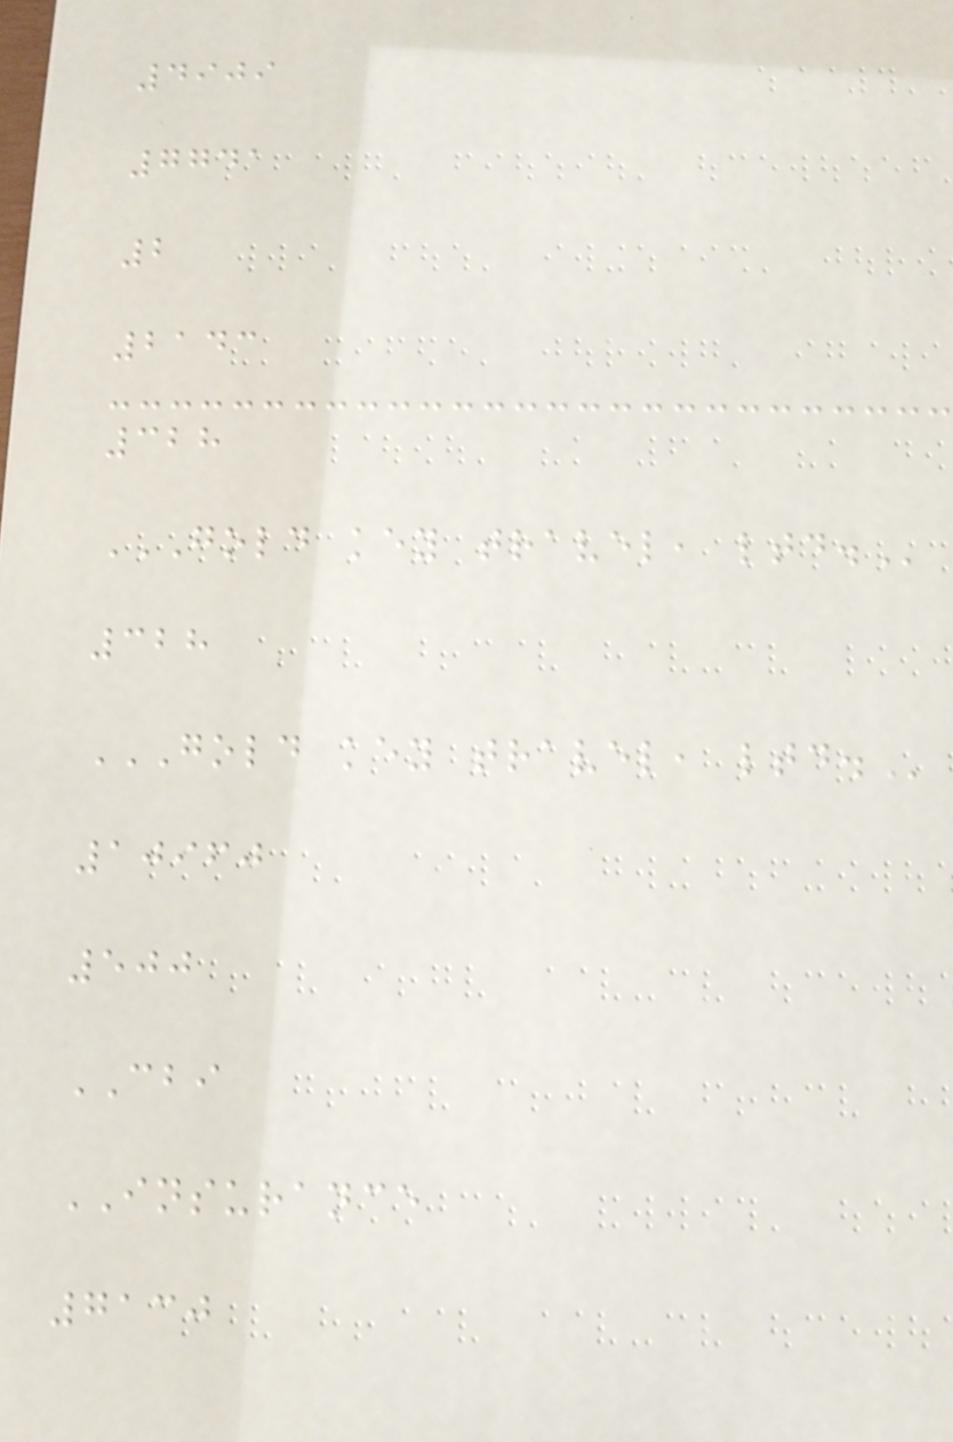4909
7741
2
2143
328
GOLD KEY TRAVEL, LTD.
328
GOLD KEY TRAVEL, LTD.
10960
500
CBI
INSURANCE
7130
